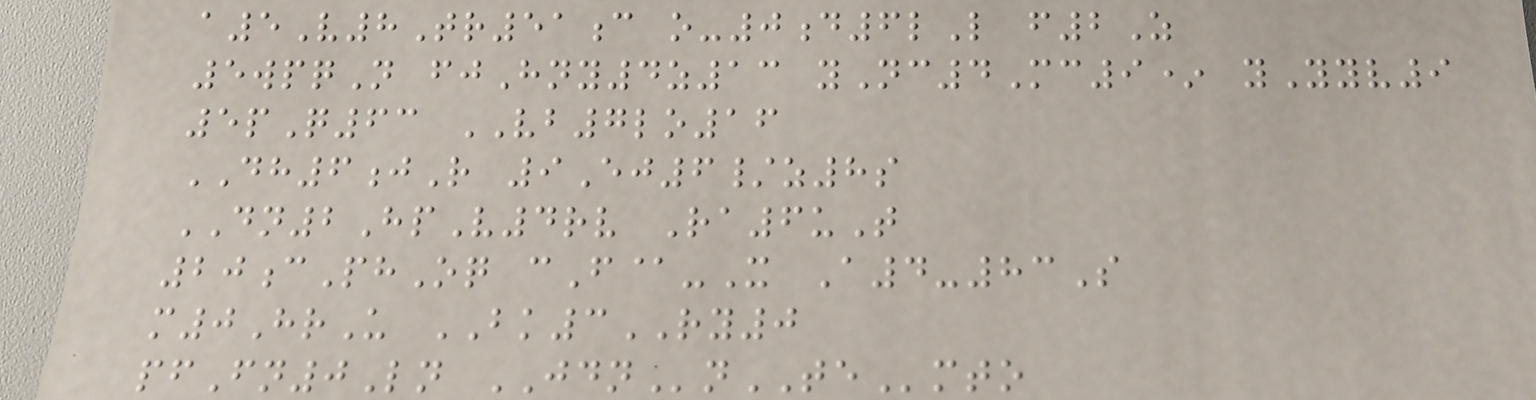a5V8Tr51c o-0d6lL f2Z
5wpqN fjHny4z13 yNc4Mc9* yYyv9
5pQ63 VB7lo16
DH6jR 9Ej6/z8s
DN2HpV4rv Ra6uT
20cPhOq cF@-X A4-83S
m0HrU BK3RY0
pfFn0Ln JDNnTEmto
